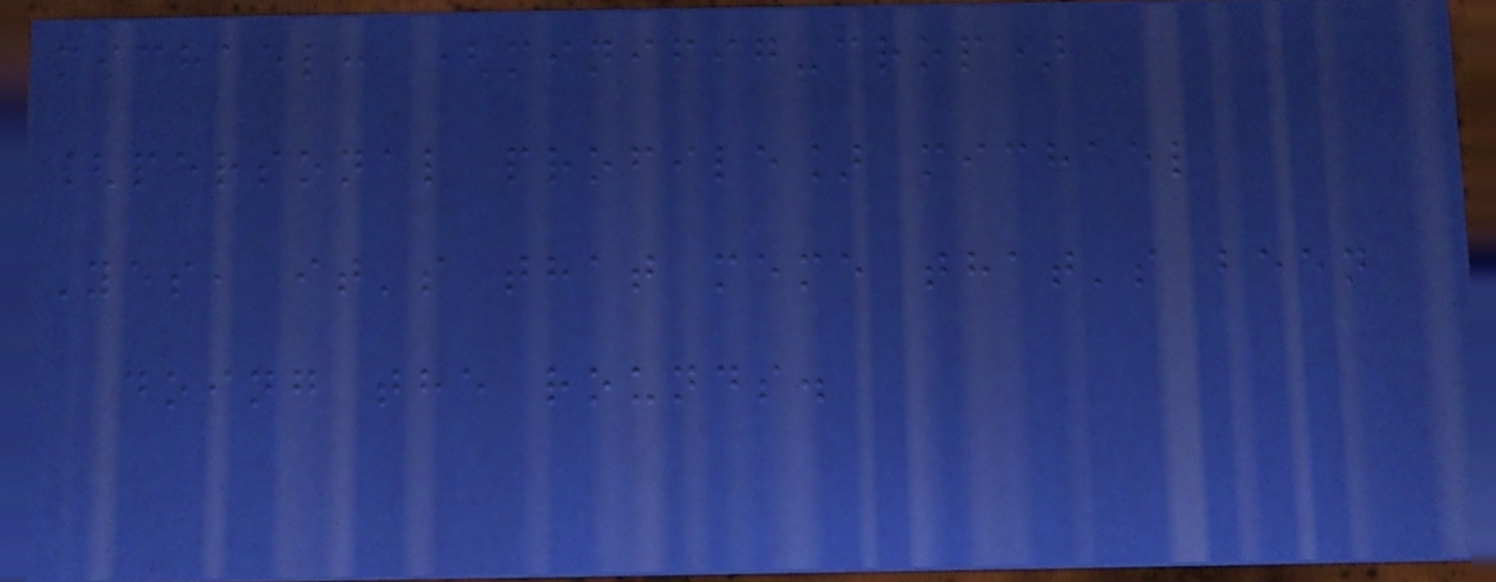michael: (minifig-crop)
[personal profile] michael
Yes, it's that meme that's been
doing the rounds.
